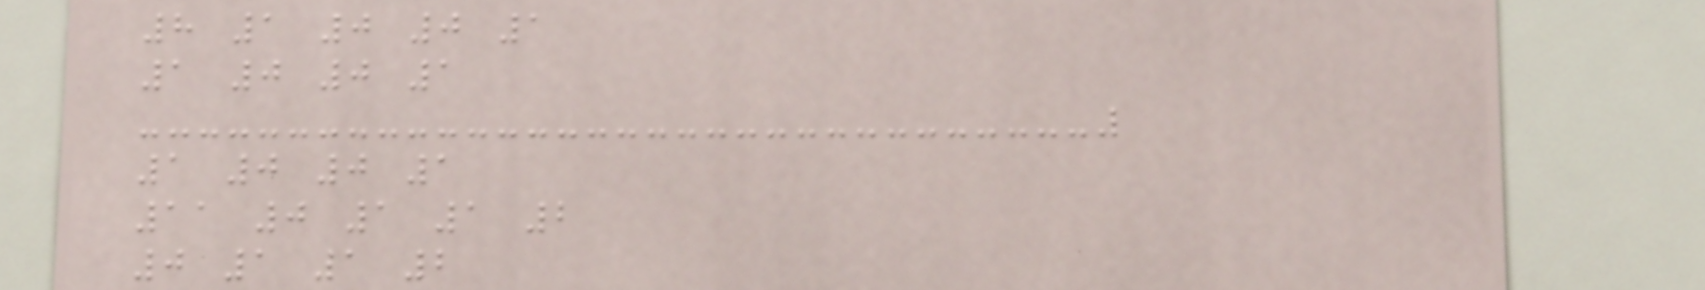8 1 0 0 1
1 0 0 1
1 0 0 1
11 0 1 1 2
0 1 1 2
